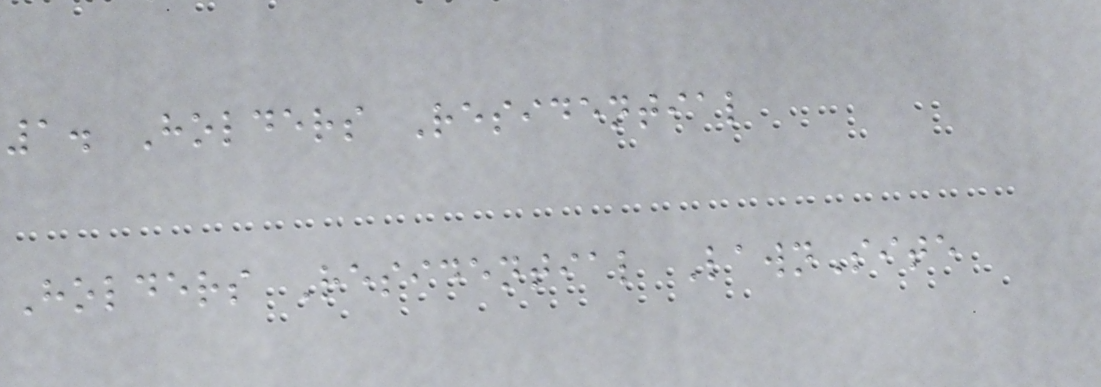1. Holders Residential
Holders Residential LawnSite
